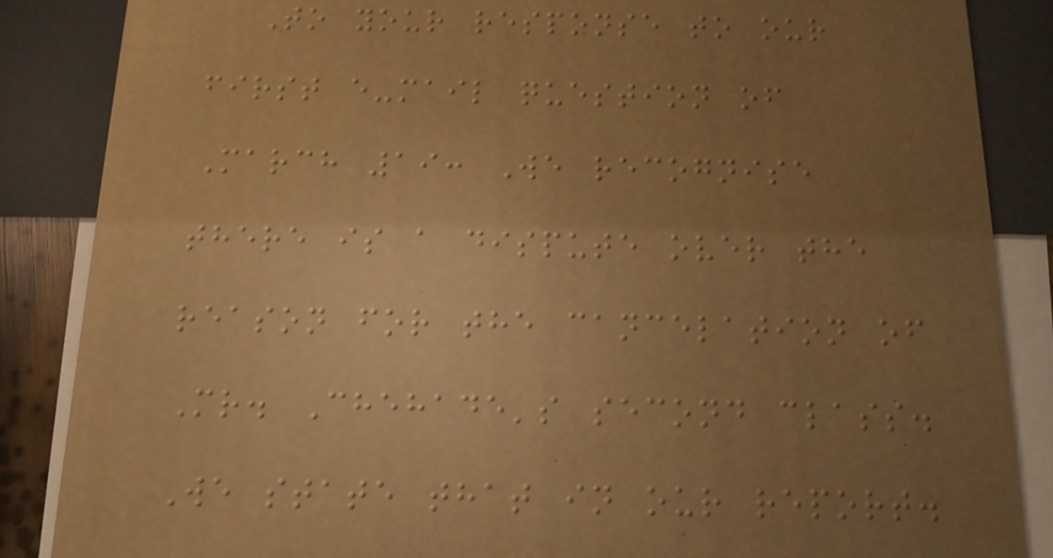To your response to our
first e-mail question of
March 19: We recognise
there is a dispute over the
reason for the cancelation of
Mr. Chehade's second class.
We state that in our report.
